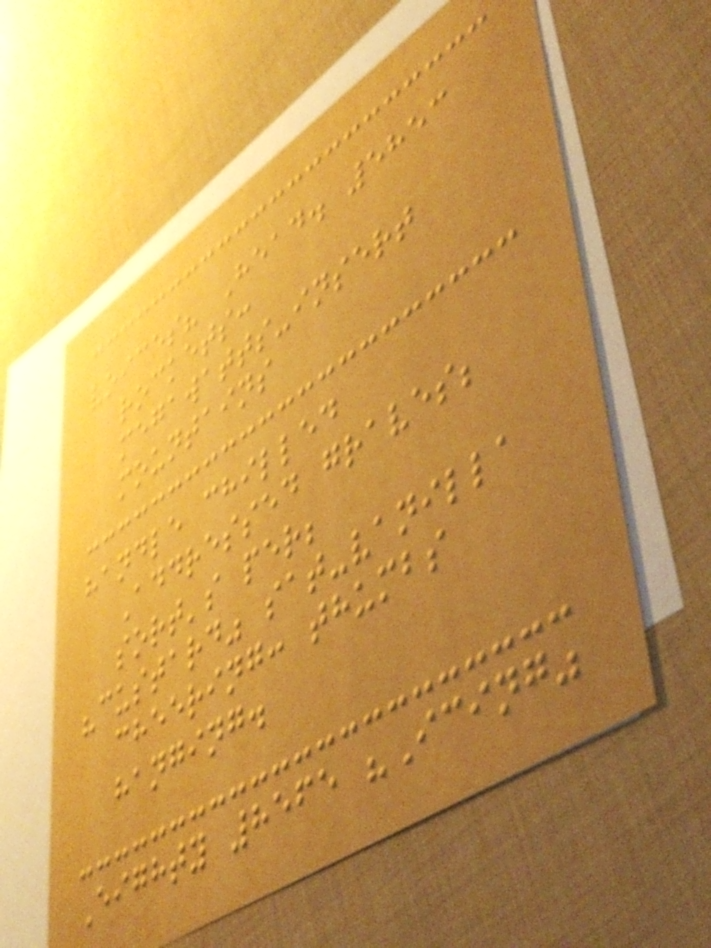voices? Head. 5853
rockets:
megawatts-insert
mountains
handle chilled
Addressed graves;
sort's per;
"custard" sat-vanilla
cheering: thumbs
hanging.
Eighty 8565 "Icing"
